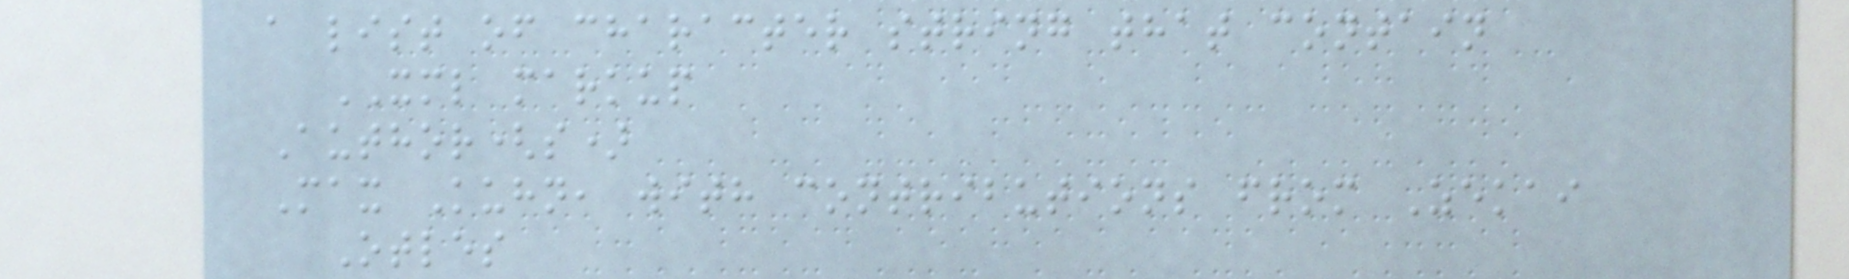a list of character string that contain
XML markup
Author(s)
Max Kuhn, with contributions from Zekai
Otles
